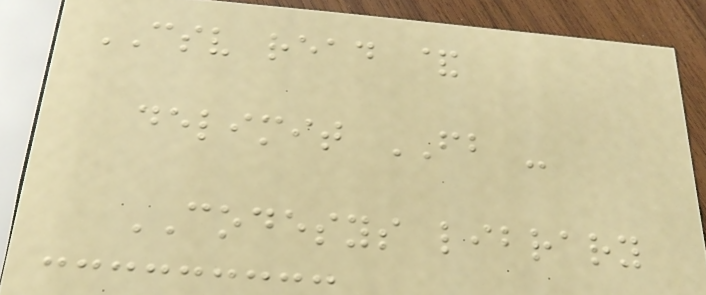CSV read &
delimit FB -
CODESYS library
